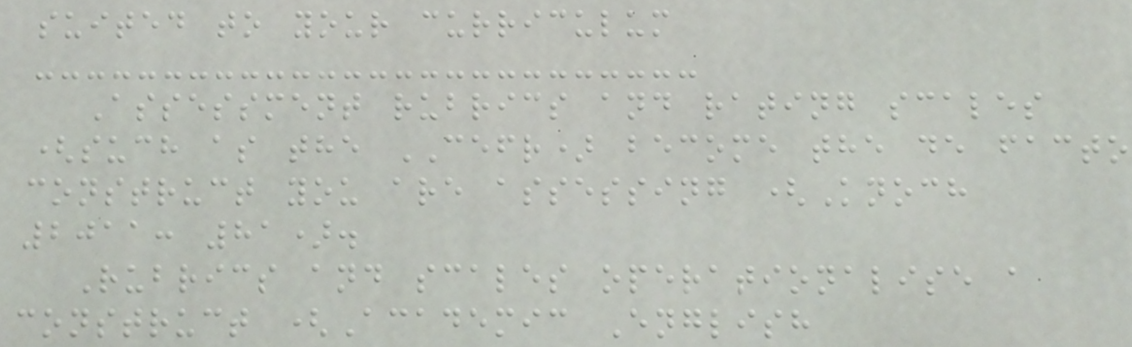suited to your curriculum
Assessment rubrics and rating scales
(such as the CEFR) become the de facto
construct you are assessing (Knoch
2011: 81).
Rubrics and scales operationalise a
construct (Academic English
